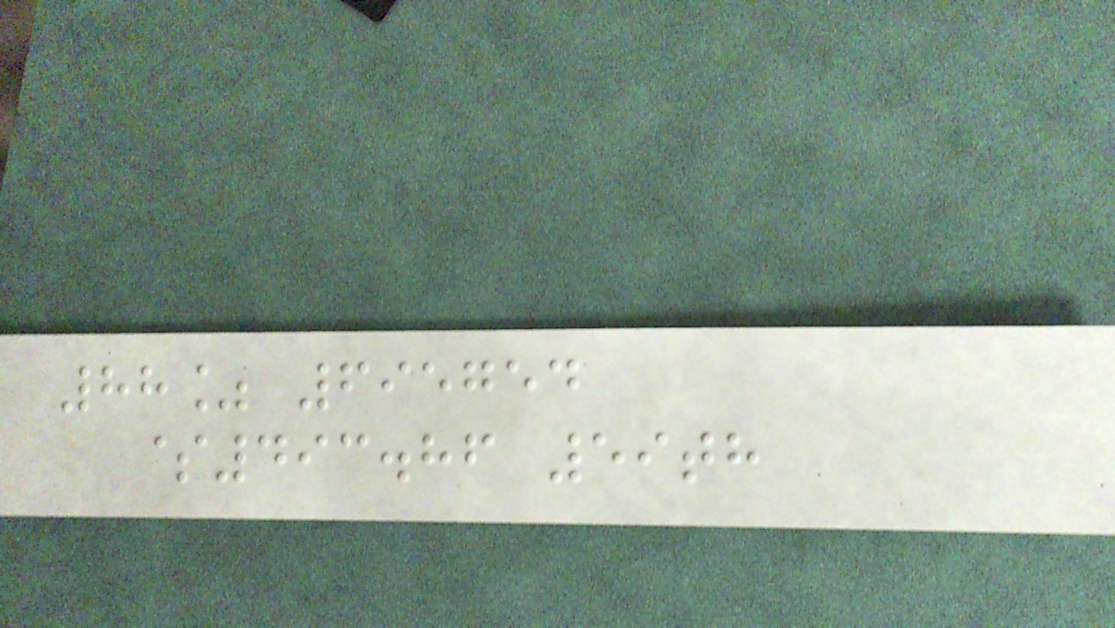88% 695754
$493.86 59th
